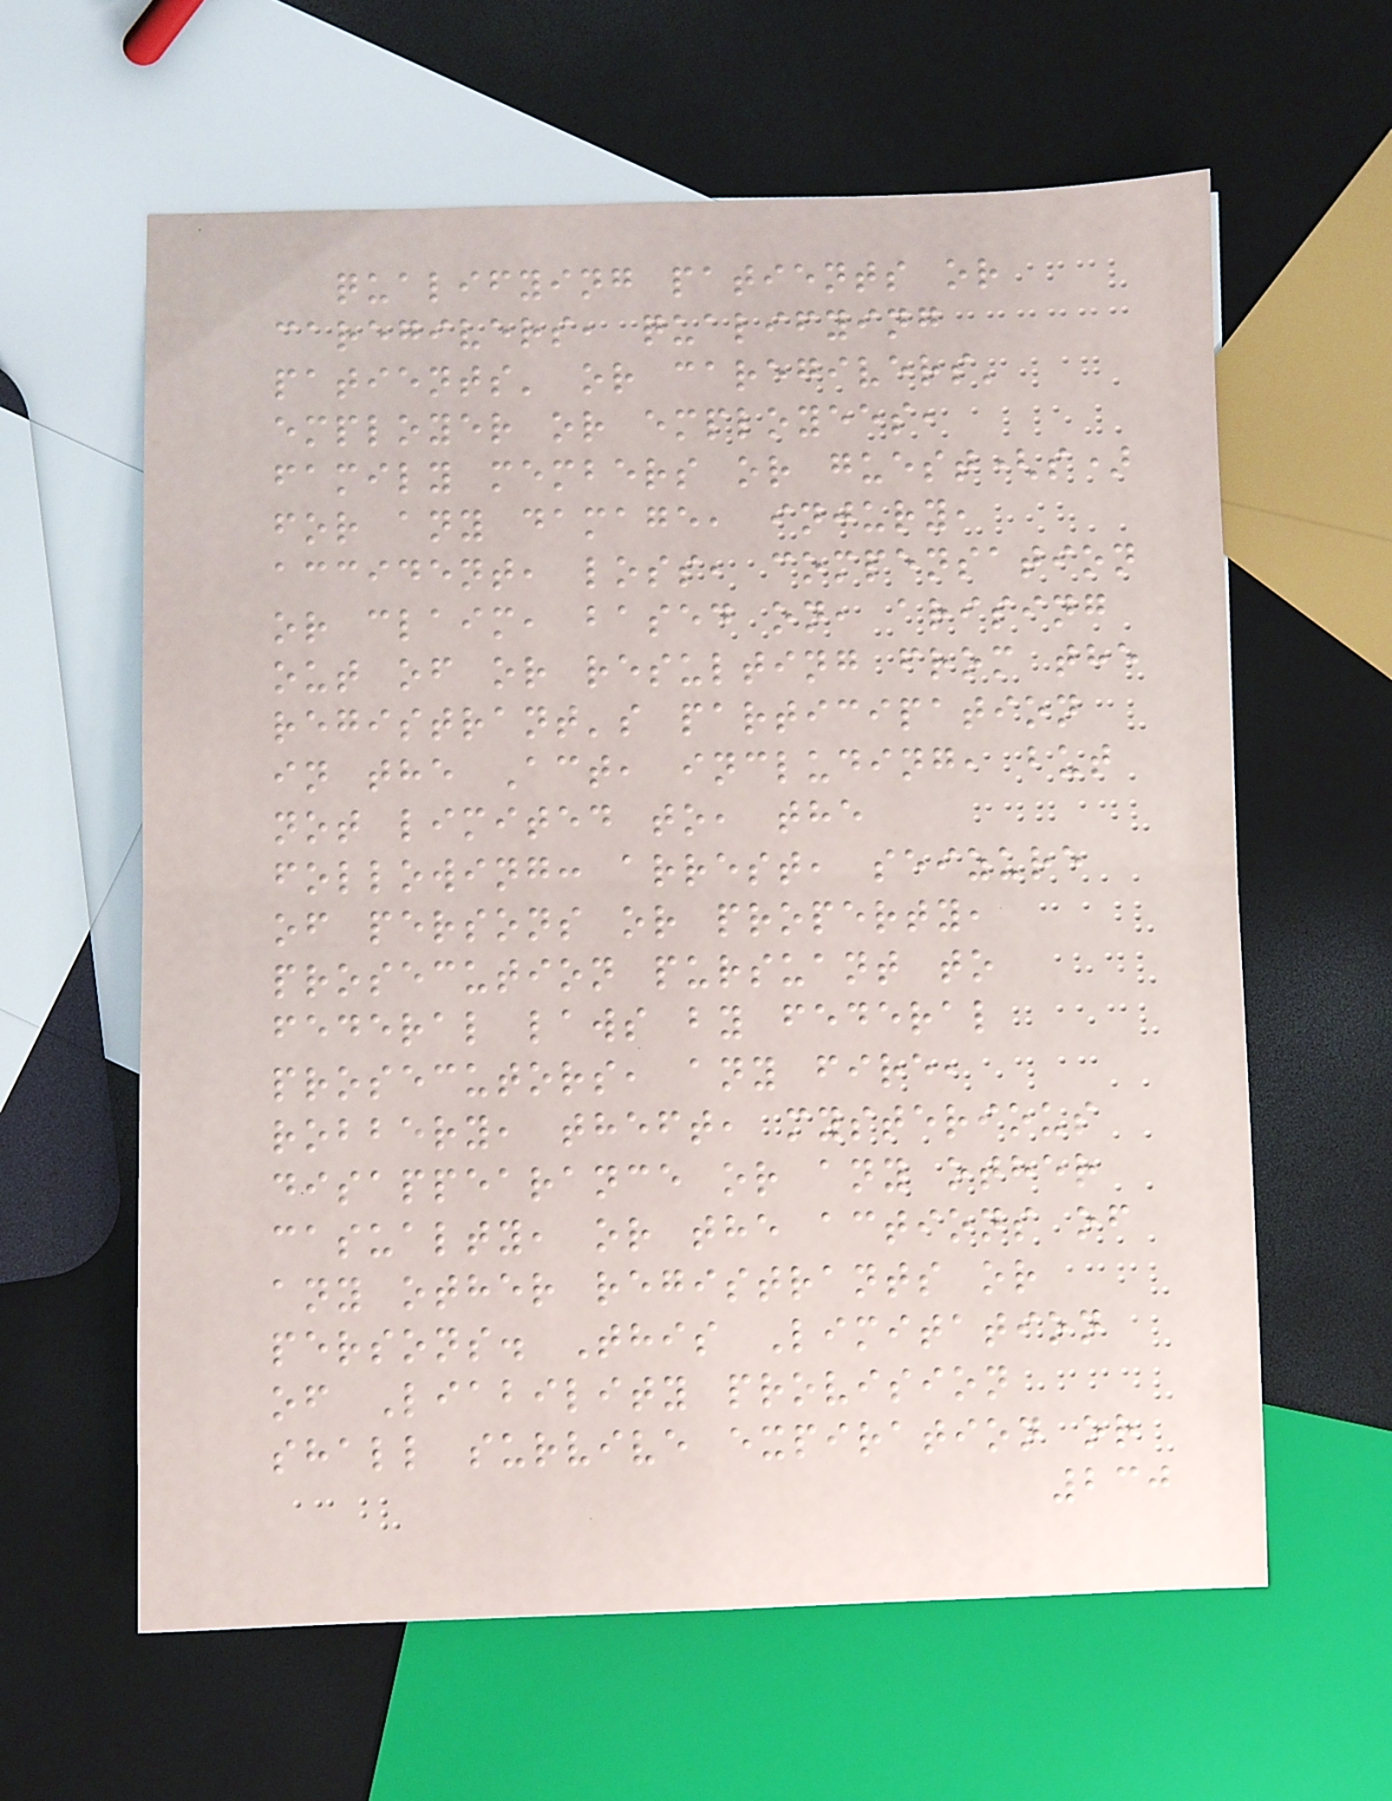qualifying patients or
caregivers, qualifying
patients' or caregivers'
employer or employees,
family members or guest(s)
for any damage, injury,
accident, loss, compensation
or claim, based on, arising
out of or resulting from the
registrant's participation
in the Act, including, but
not limited to, the
following: arrest, seizure
of persons or property,
prosecution pursuant to
federal laws by federal
prosecutors, any fire,
robbery, theft, mysterious
disappearance or any other
casualty, or the actions of
any other registrants or
persons. This Limitation
of Liability provision
shall survive expiration or
230
